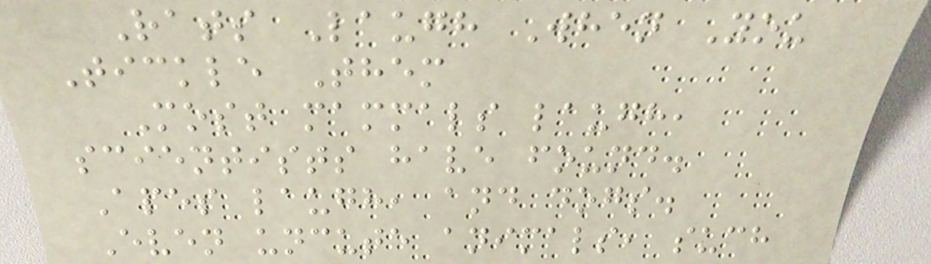Rats Laugh When You
Tickle Them
Most mammals laugh,
scientists have found.
Apes laugh, and dogs.
Even uncute animals, such
